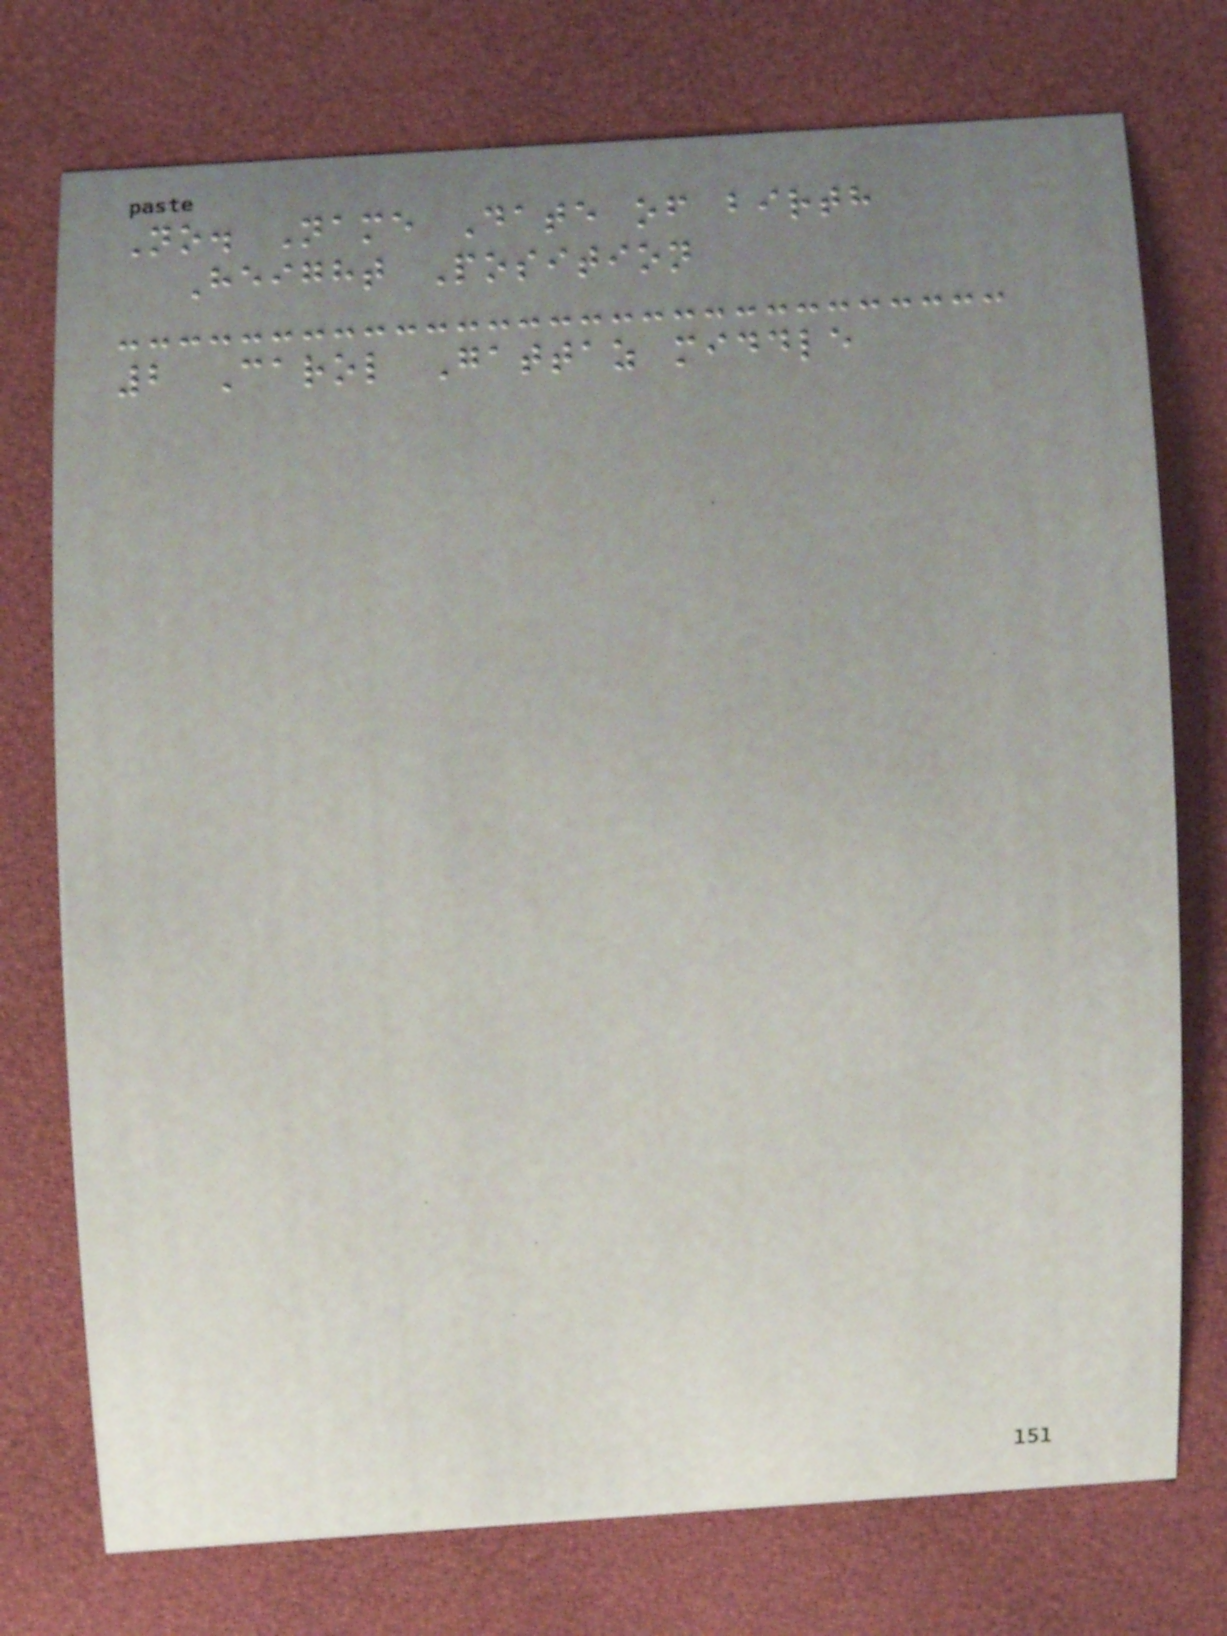No. Name Date of birth
Height Position
2 Carol Gattaz middle
